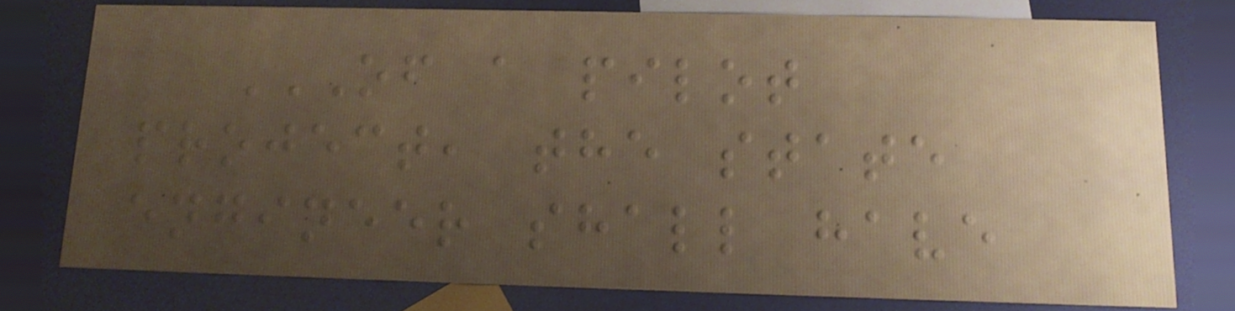OF A PILOT
PROJECT, THE STATE
ENGINEER SHALL HAVE
